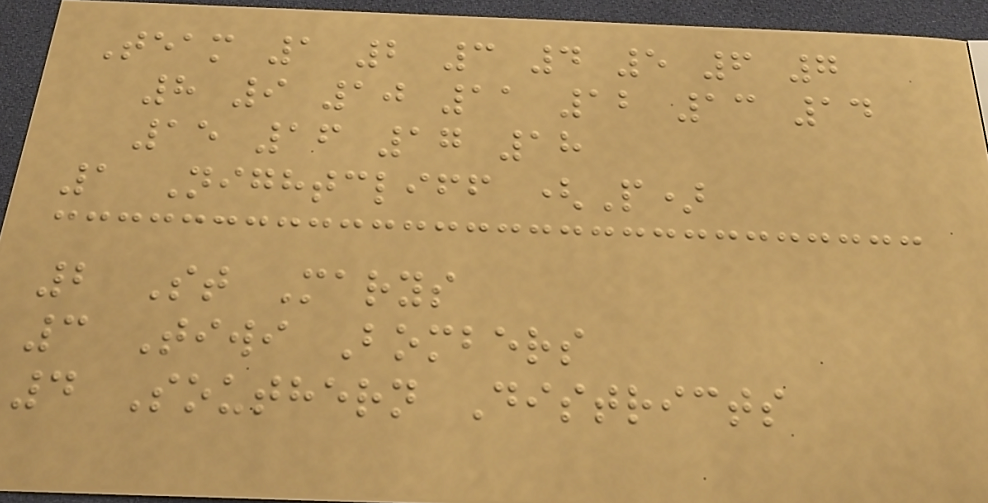Team 1 2 3 4 5 6 7
8 9 10 11 12 13 14
15 16 17 18
1 Nightcliff (P)
2 St Marys
3 Tiwi Bombers
4 Southern Districts
